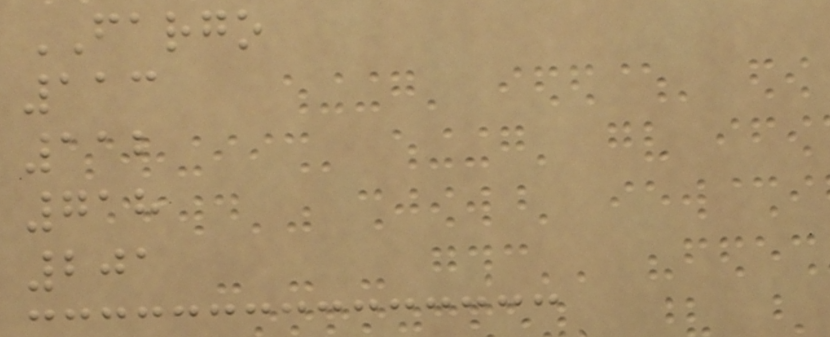FARGO
113
112
718
201
